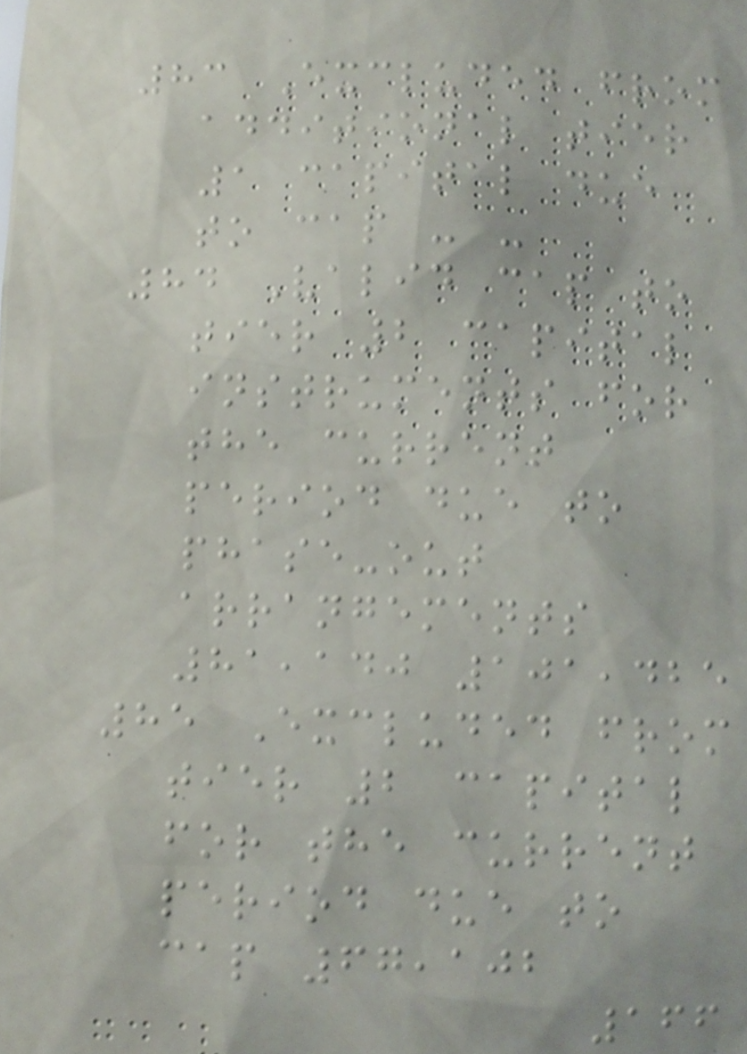83 Excluded from
additional tier
1 capital due
to cap - -
84 Valid cap to
tier 2 capital
instruments for
the current
period due to
phase-out
arrangements
81,140 101,425
85 Excluded from
tier 2 capital
for the current
period due to
cap 67,102
166
